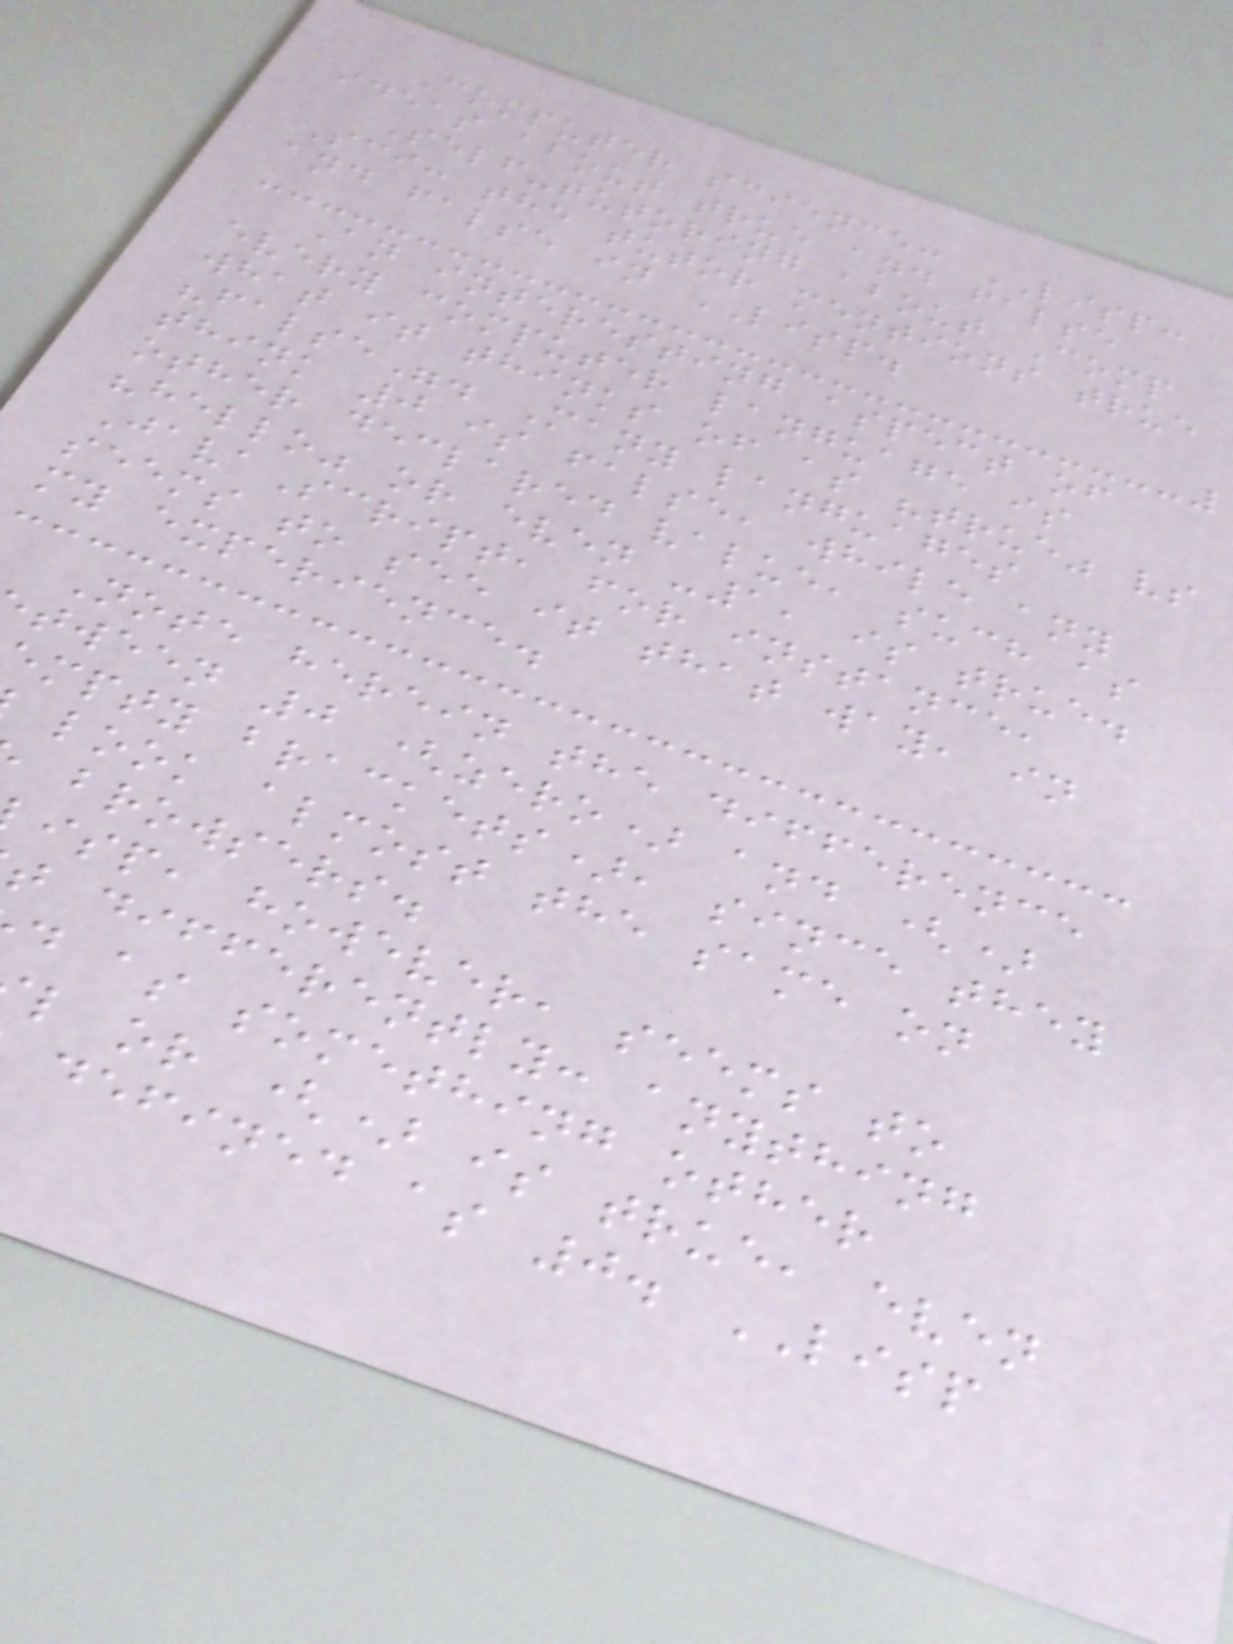Computer science: LISP:
ideas about true and false
Self-tutoring about Comp
Sci: the tutor mentions true
and false in LISP.
An interesting aspect of
every computer language is
what it thinks of as "true" vs
"false". Many languages
think 0 is false, while any
other declared value, such as
"hello" or even -1, is true.
JavaScript, for instance,
seems to see it that way, in
my experience.
Note herein the difference
tween 0 (zero) and ()
empty brackets), since they
look almost the same on
browsers.
isp, however, seems to
t differently: anything
d as something other
l or () is true, even
defined as 0. LISP
